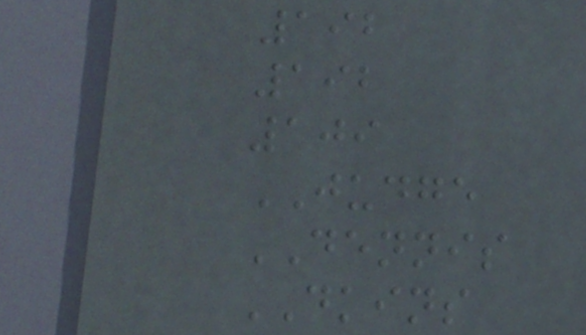192
192
109
JUDGE
DENNIS
DKINS
